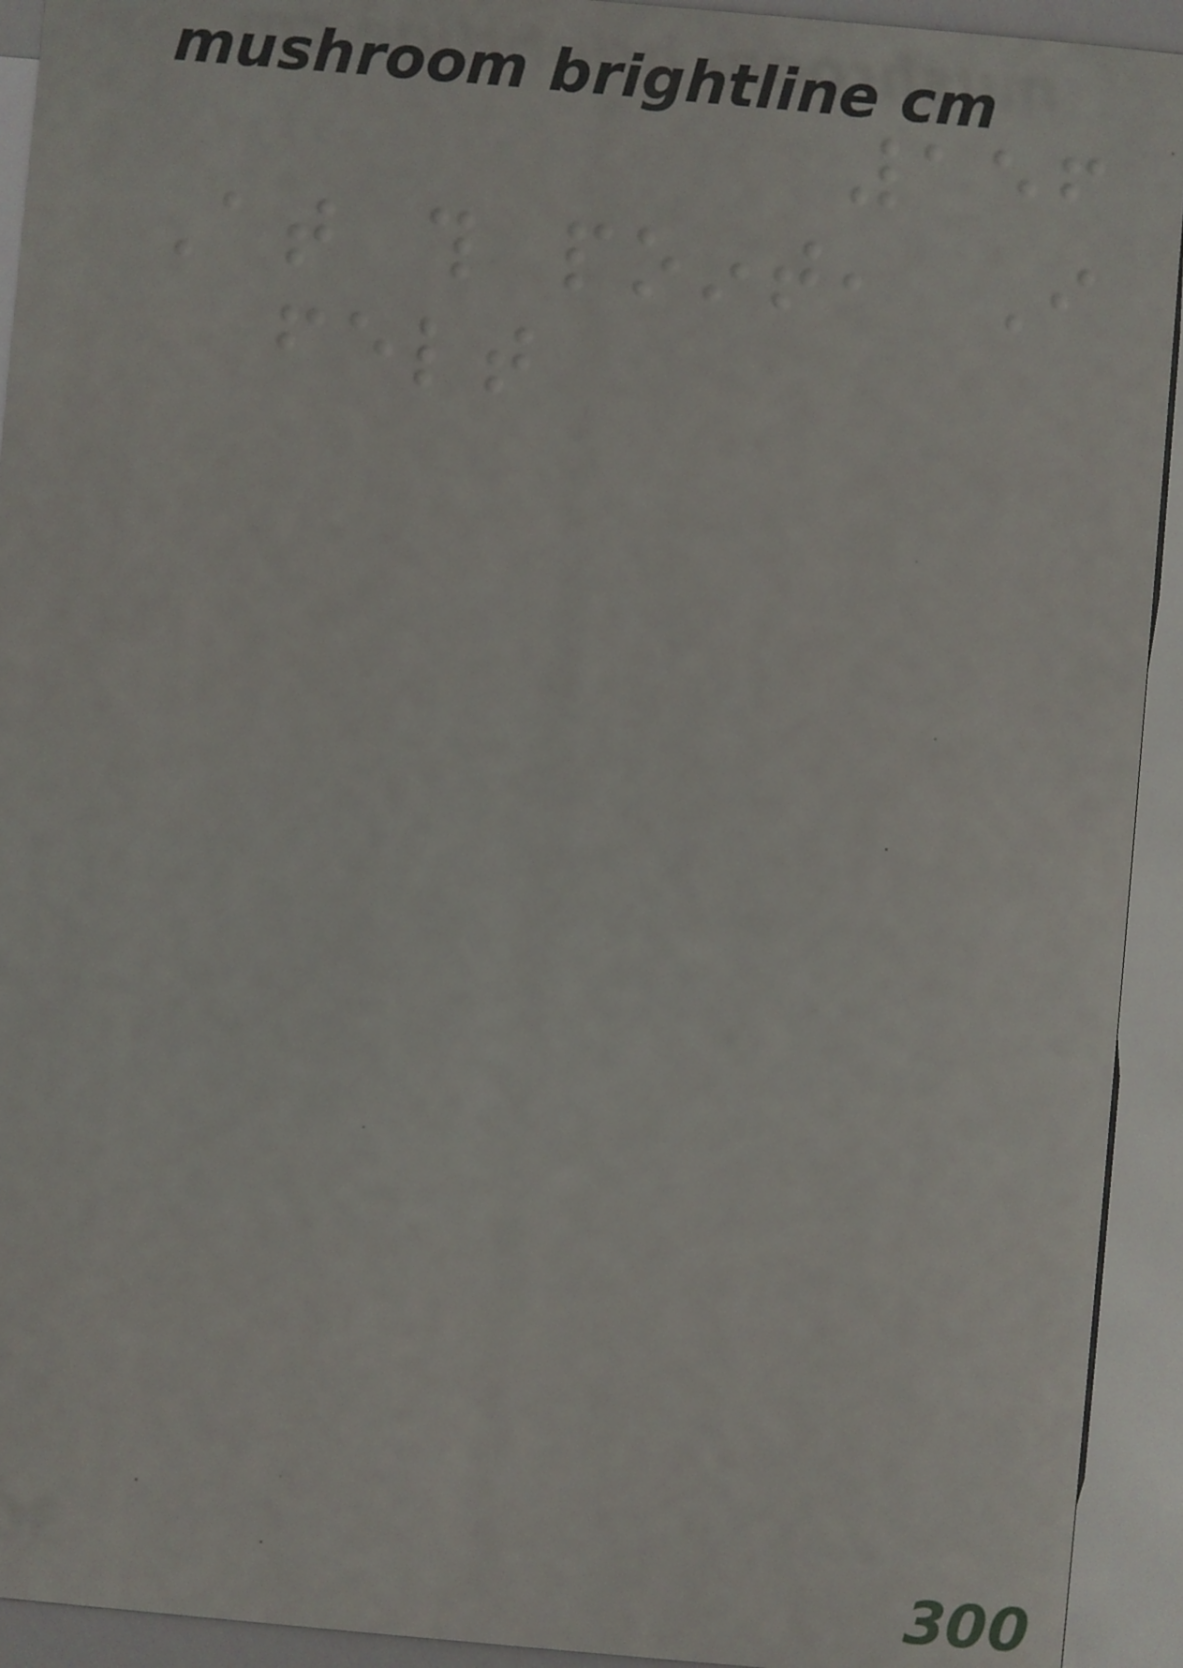156
At this point, I
felt
